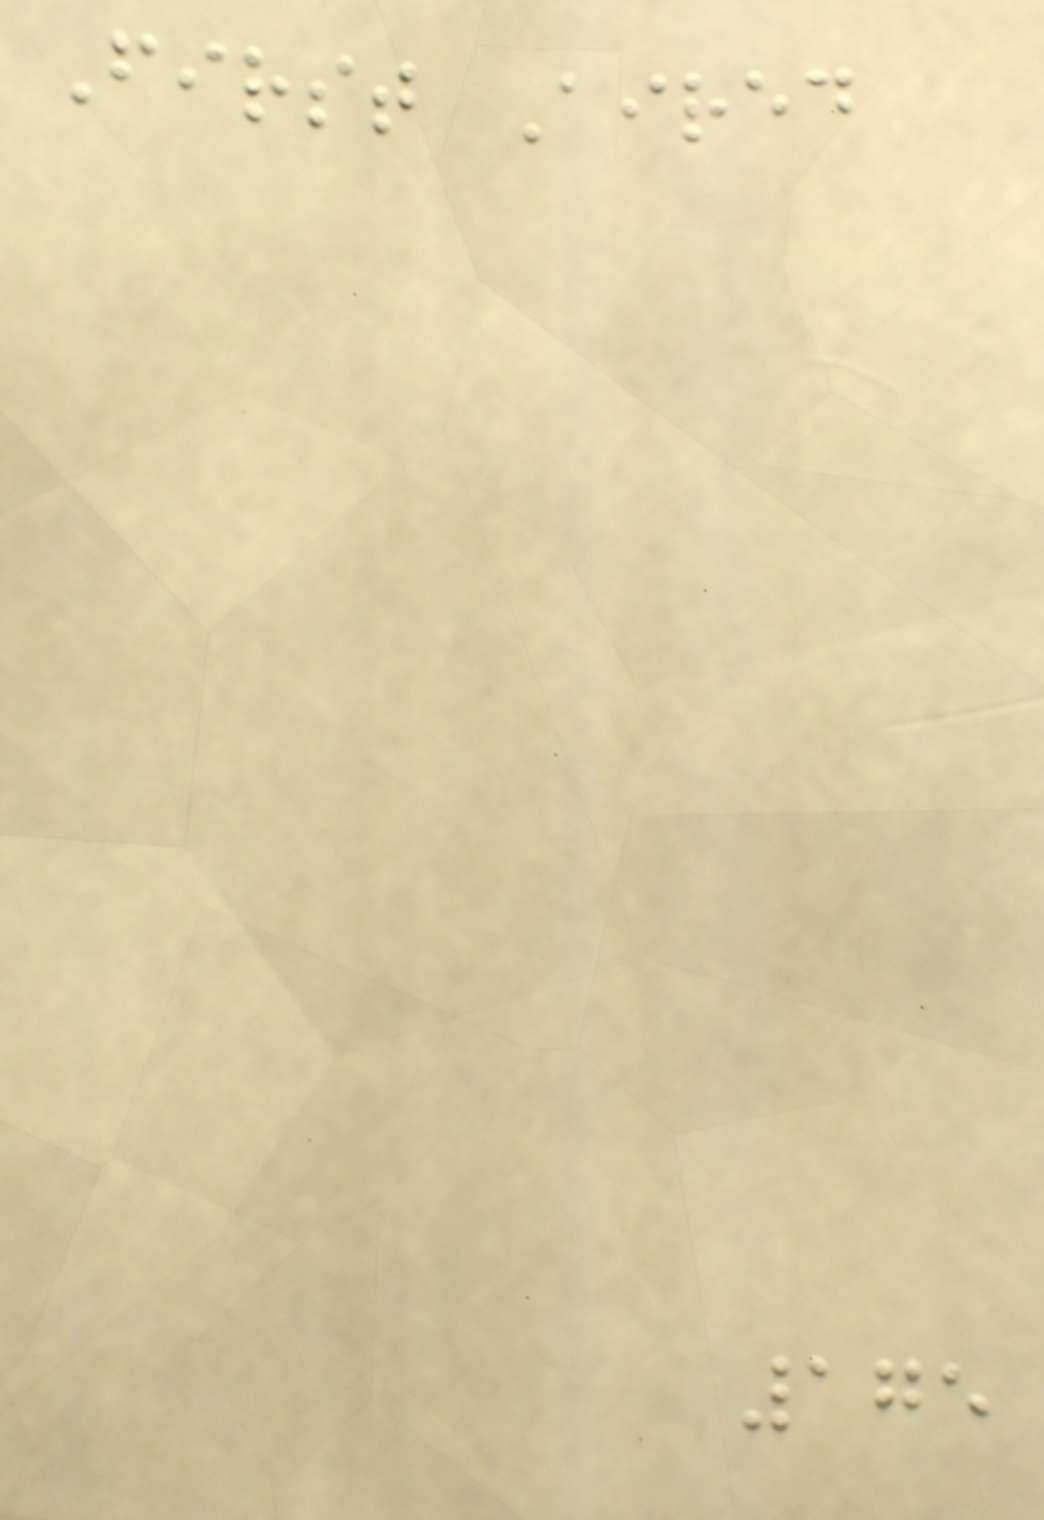First Aired
175
